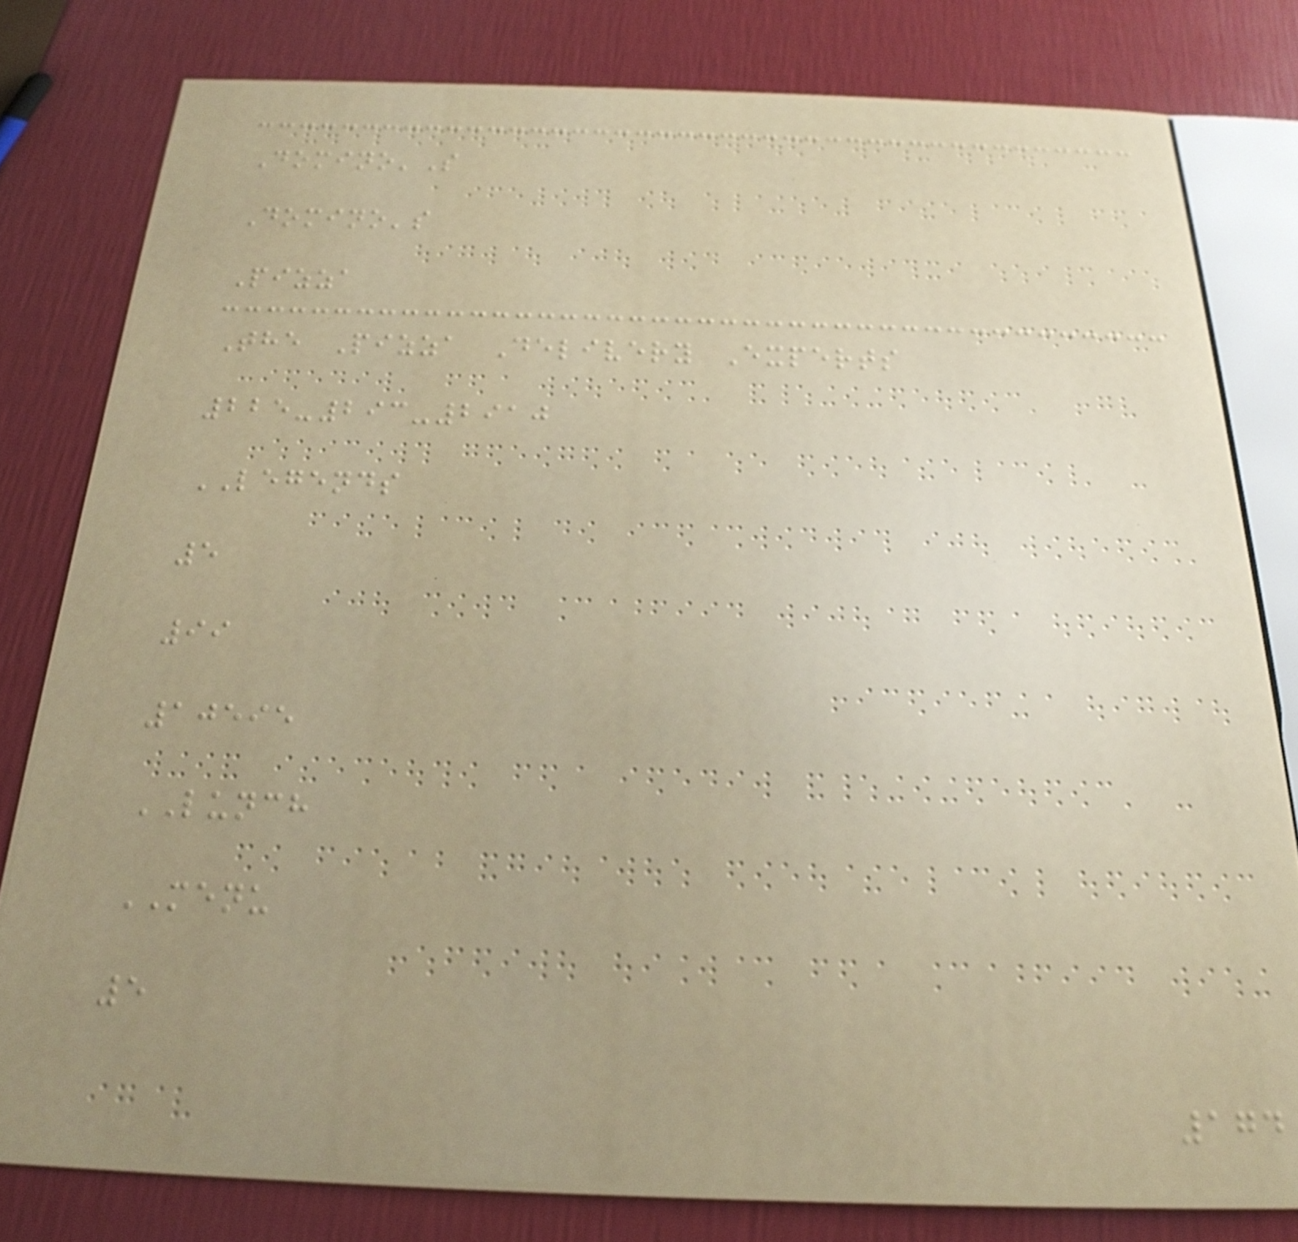Domino'S
Domino's
Pizza
The Pizza Delivery Experts
225-293-2910
LEGENDS
5
99
10595
LUNCH
MENU
5
174
